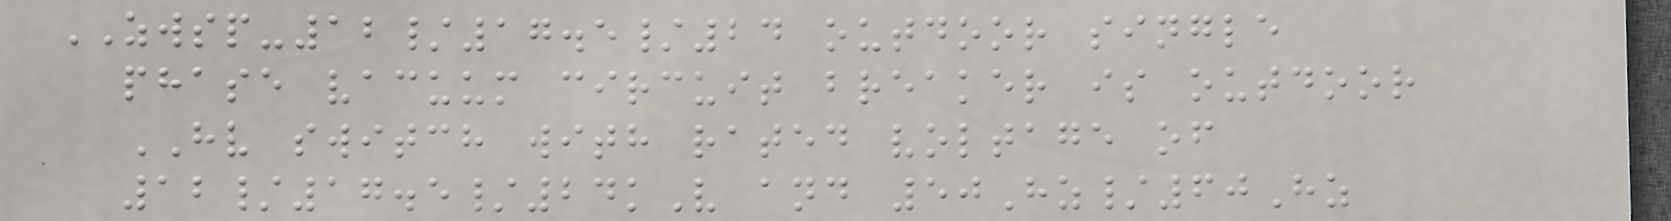ZWSP-12/17.5/24 outdoor single
phase vacuum circuit breaker is outdoor
HV switch with rated voltage of
12/17.5/24kV and 50Hz/60Hz
